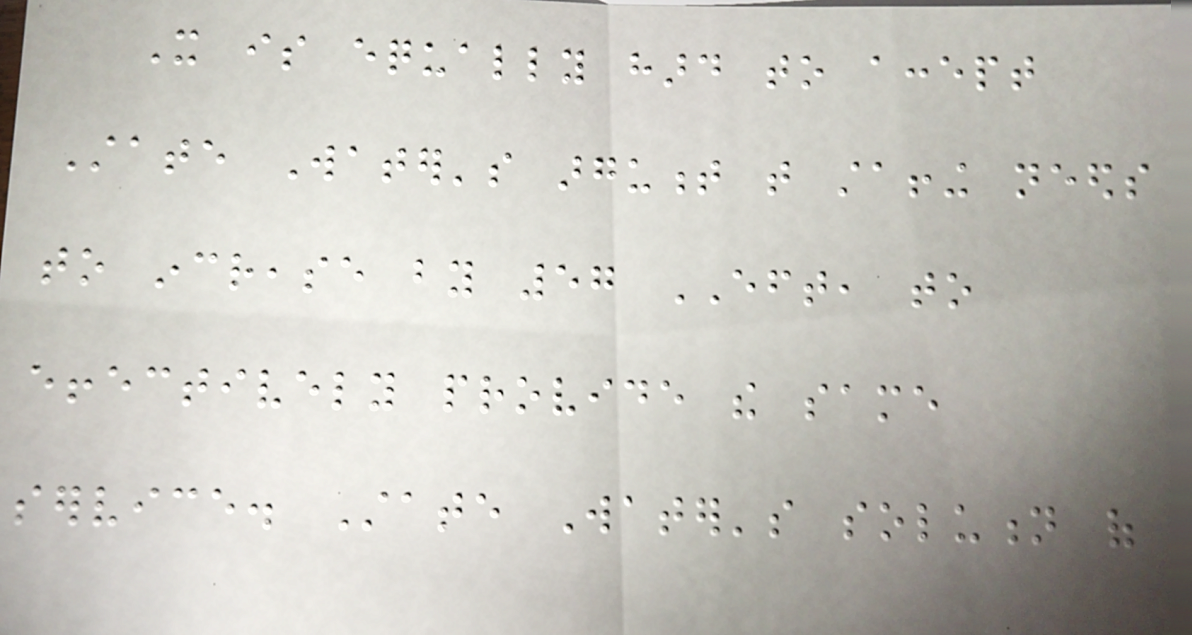It is equally hard to accept
State Water's argument that staffing needs
to increase by 57 EFT, to
effectively provide the same
service. State Water's solution of
